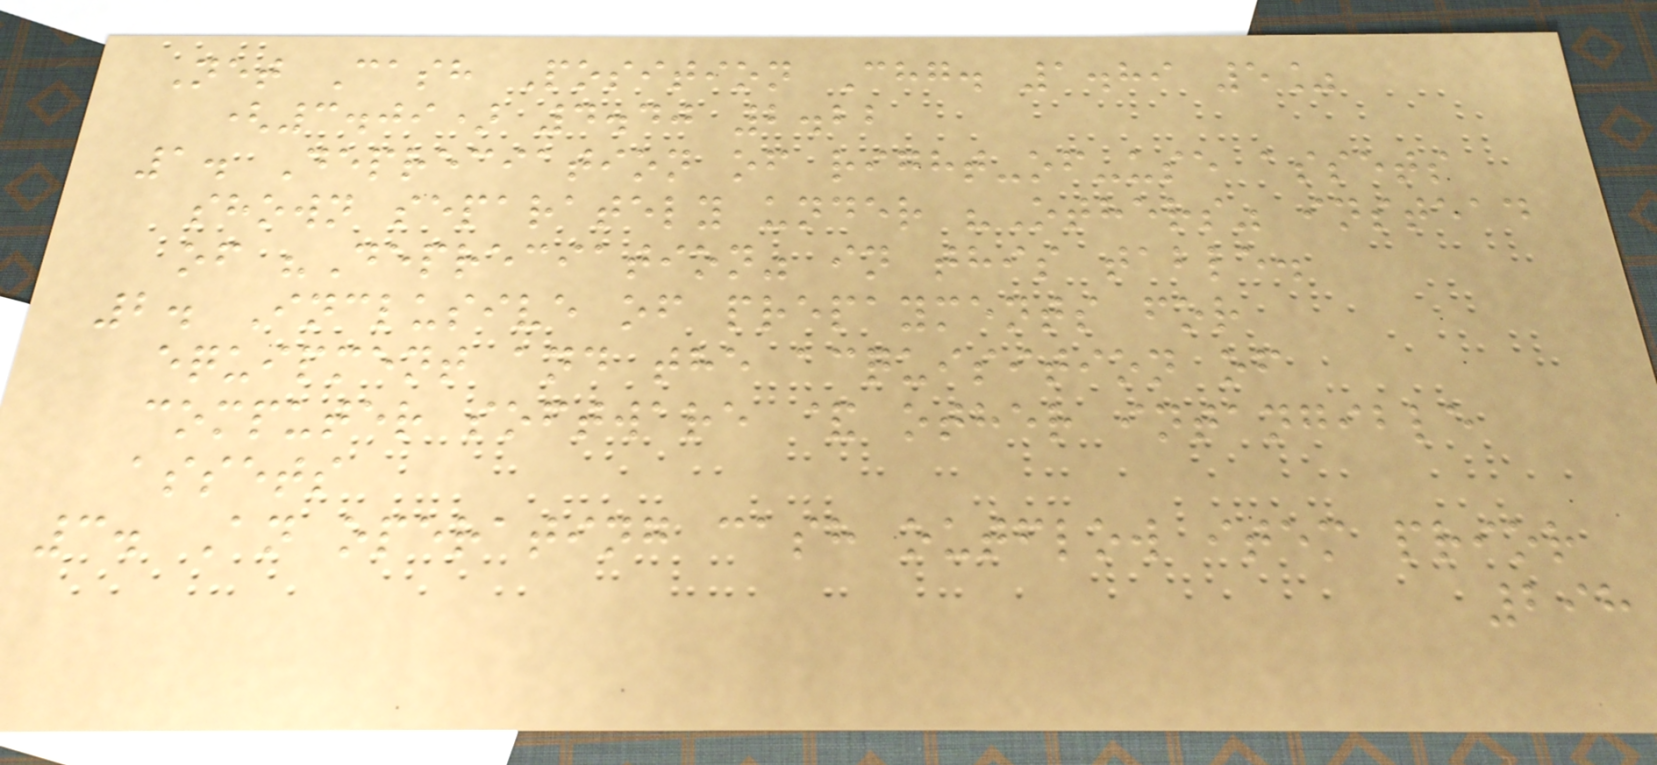Net Cash Position Chg. 1.89 5%
(3.09) 4.40 2.22
1. Depreciation of right-of-use assets
shown separately under "Others" instead
of "Depreciation" in this table.
2. Inclusive of prepayments for
equipment and the acquisition of
computer software & other intangible
assets
3. An operating cash outflow item prior
298
